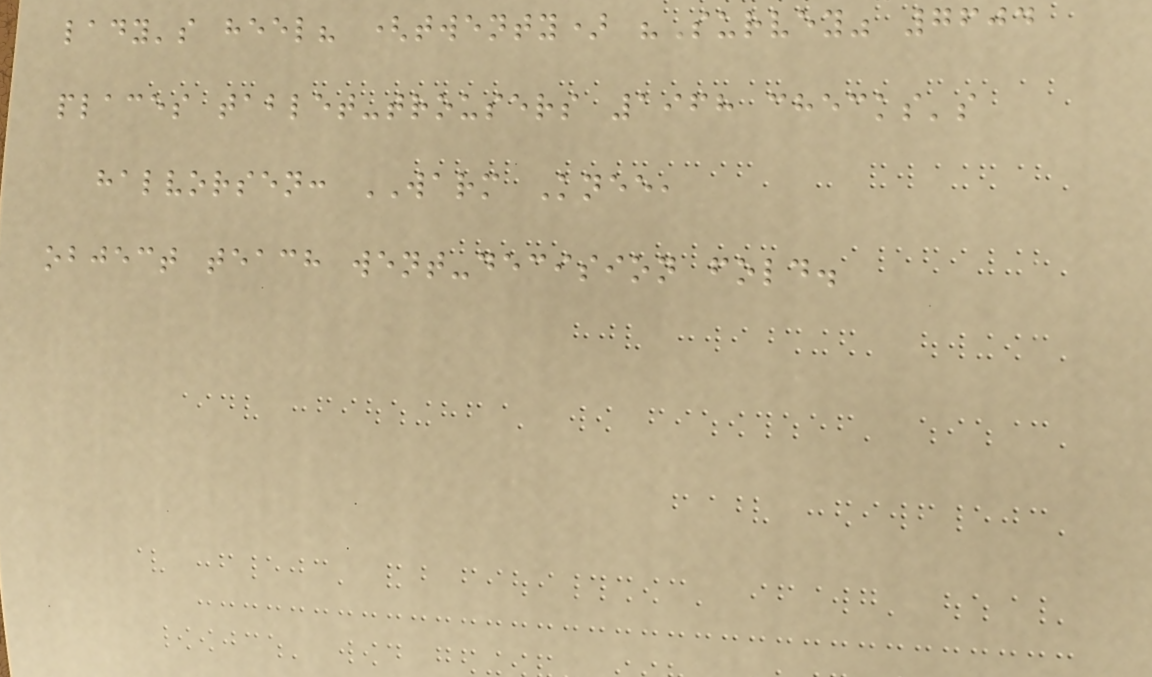lady's heel? (twenty) "Survey" 7604
places tablet-trousers 1968 checks's
halvorsen: WARM Knee,
object teach went-decision fold.
